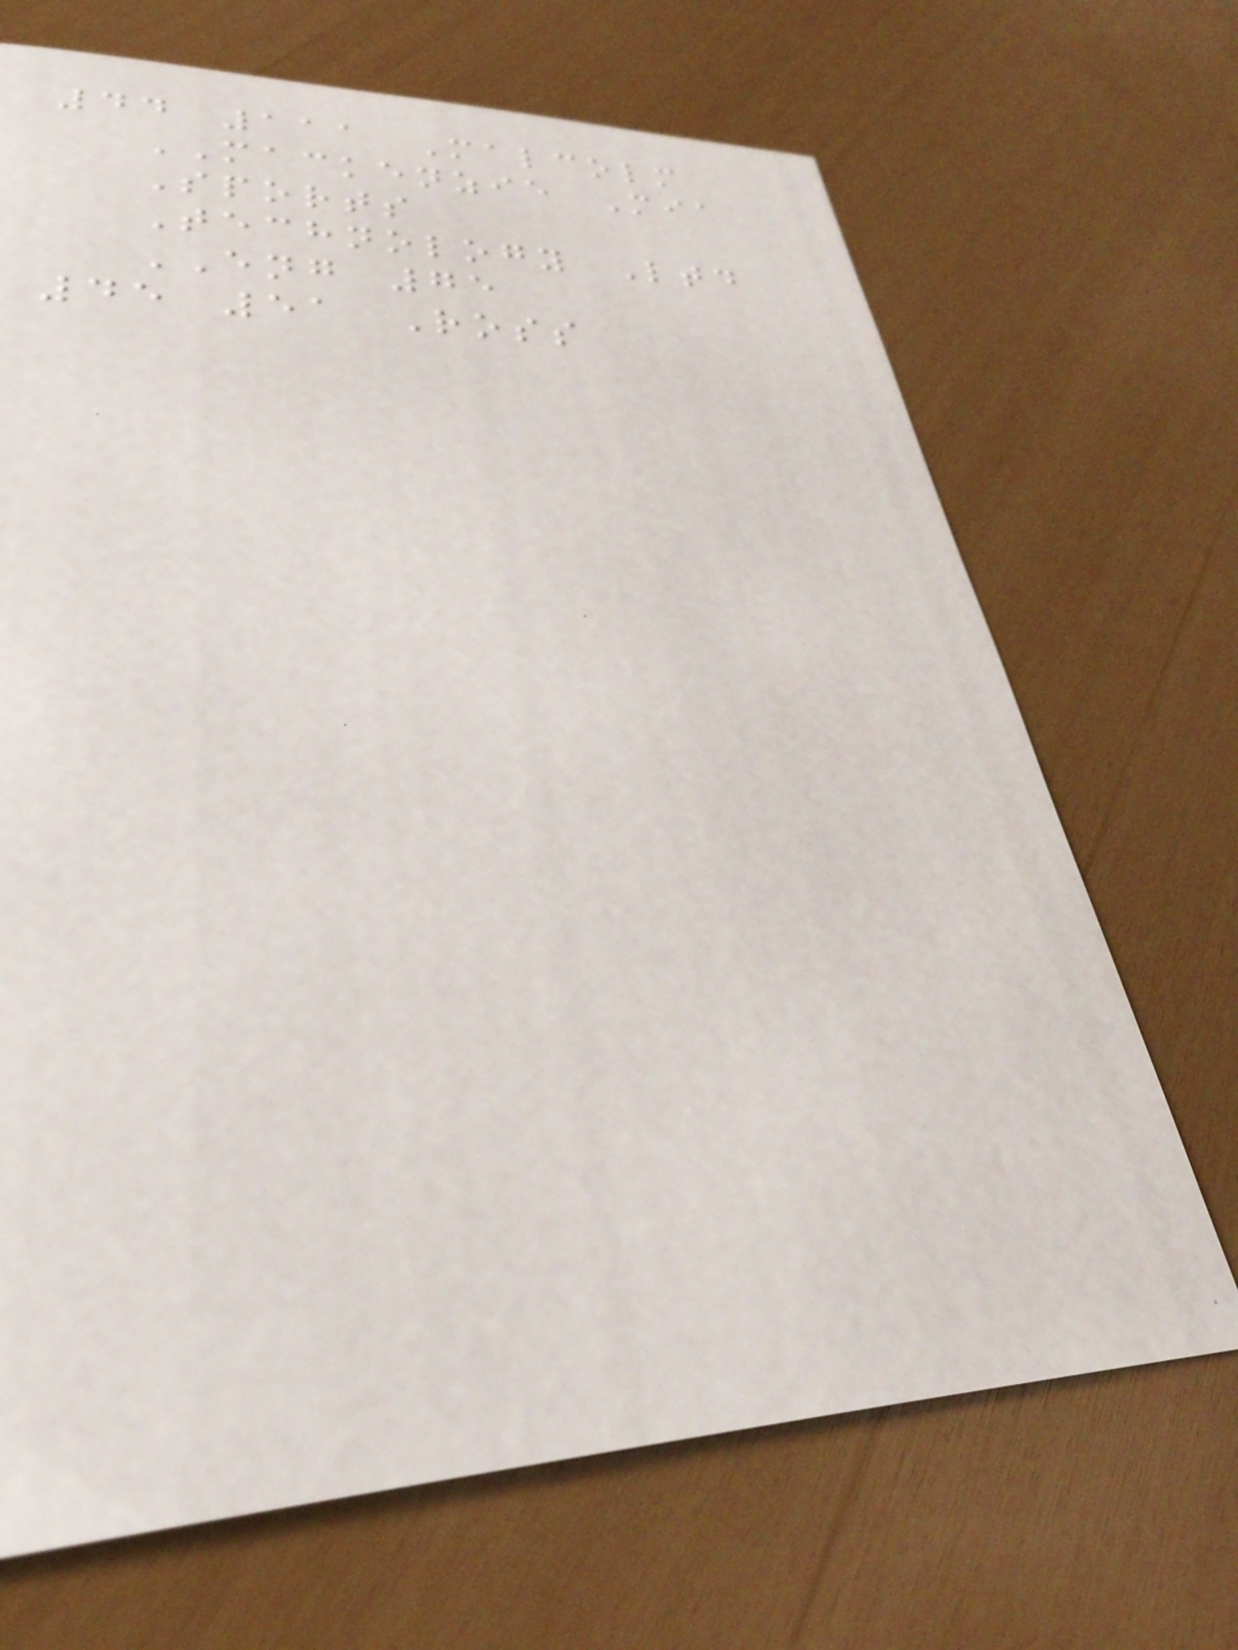44 111 Malcolm
MACKENZIE Mia
Sports
Technology Ltd
ENG 75
45 51 Ross
